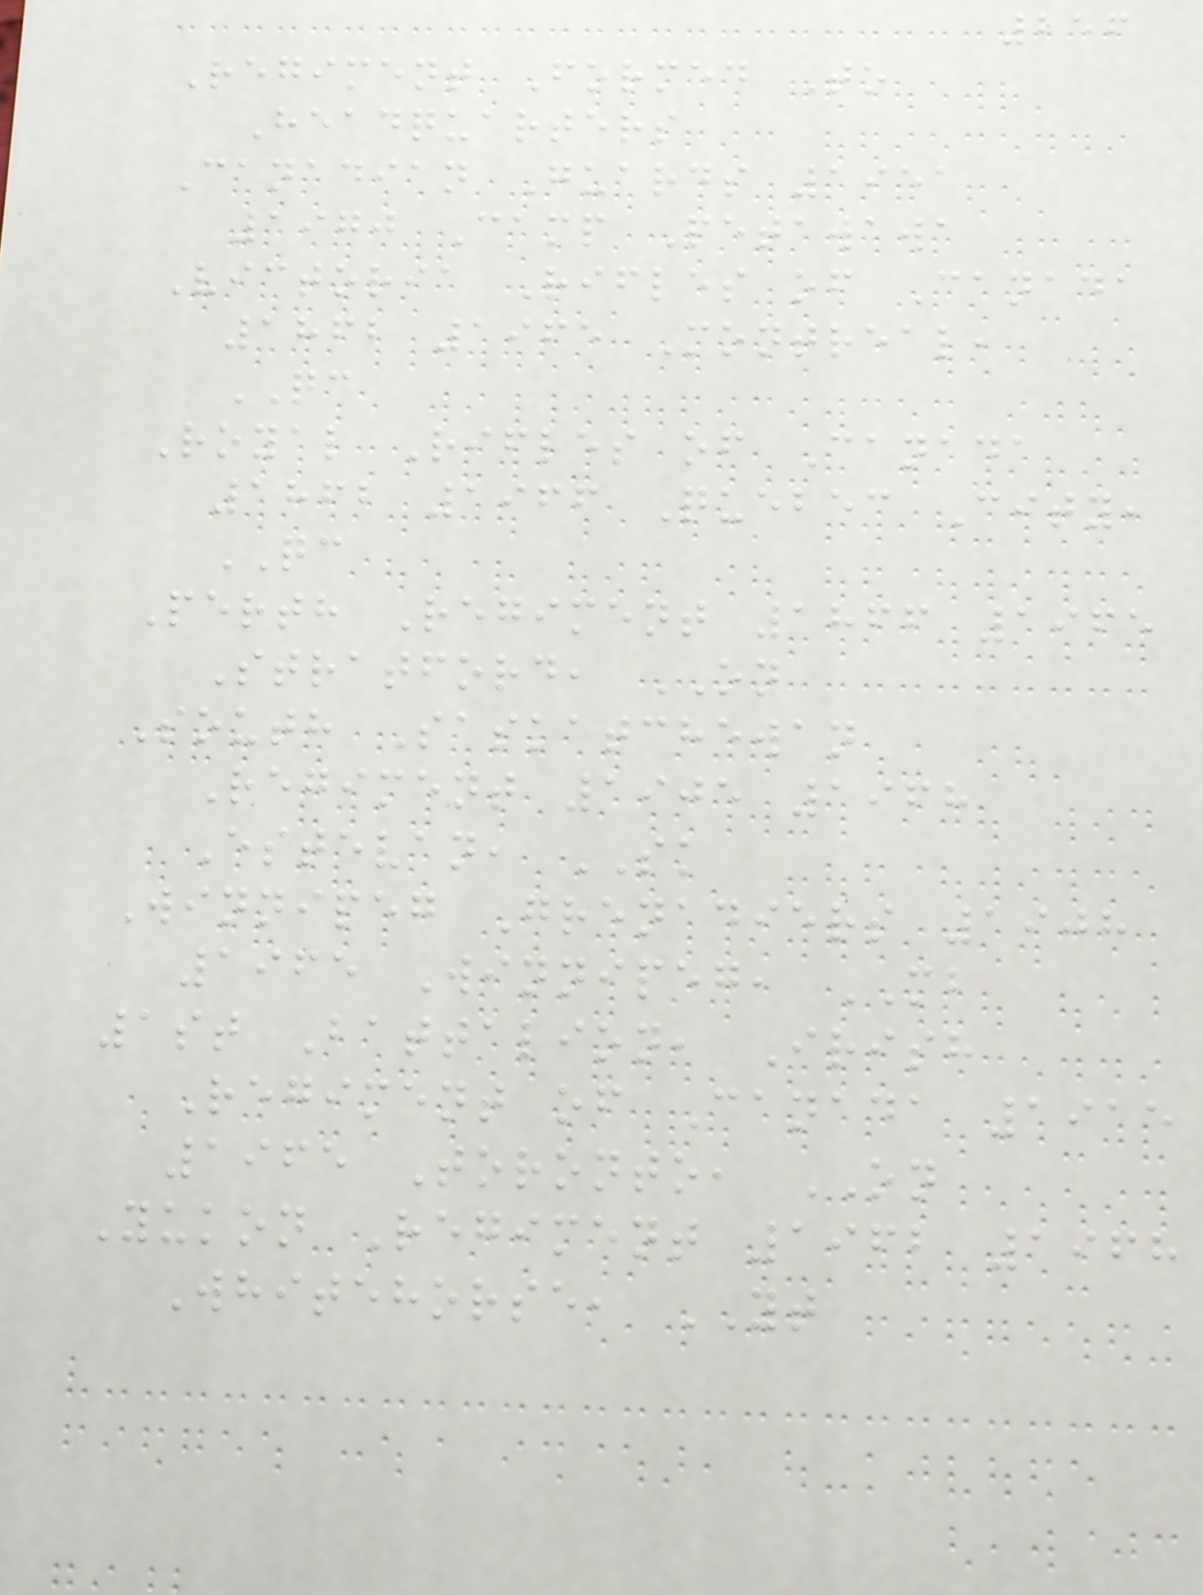256
Regiment Formed To
Headquarters
Canadian Guards 1951
1970 Camp Petawawa
Victoria Rifles of Canada
1862 1965 Montreal,
QC
Royal Rifles of Canada
1862 1966 Quebec City,
QC
Perth Regiment 1866 1965
Stratford, ON
South Saskatchewan
Regiment 1905 1968
Estevan, SK
Winnipeg Grenadiers 1908
1965 Winnipeg, MB
1st Battalion, Irish
Regiment of Canada 1915
1965 Toronto, ON
Yukon Regiment 1962 1968
Whitehorse, YT
